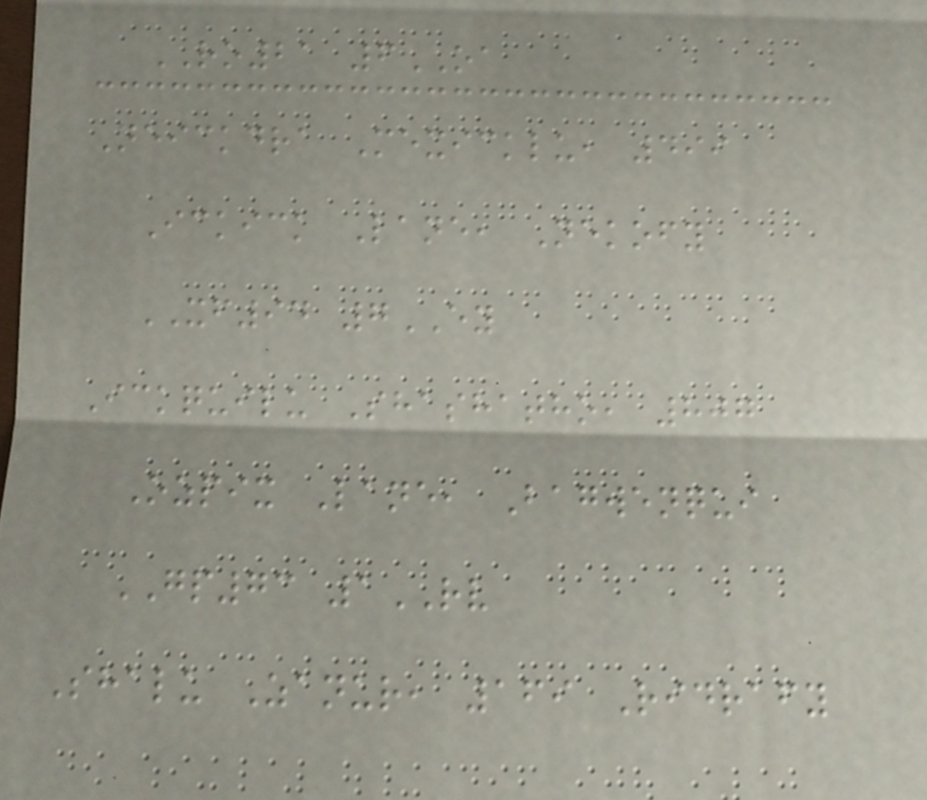RO21 6OA
Neickdra Mexicklu, 499
Ickick Lane, Nekofy
XF94 7EY
Ickquilu Shashatho, 807
Ozpix Lane, Bagwenqui
GP73 1RV
Shalu Zanur, 169 Ridrafy
